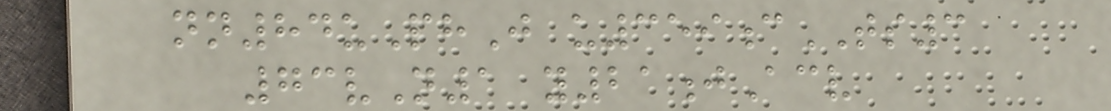nn84uPhJ u359cTS3
73vN1 y21jAcv
